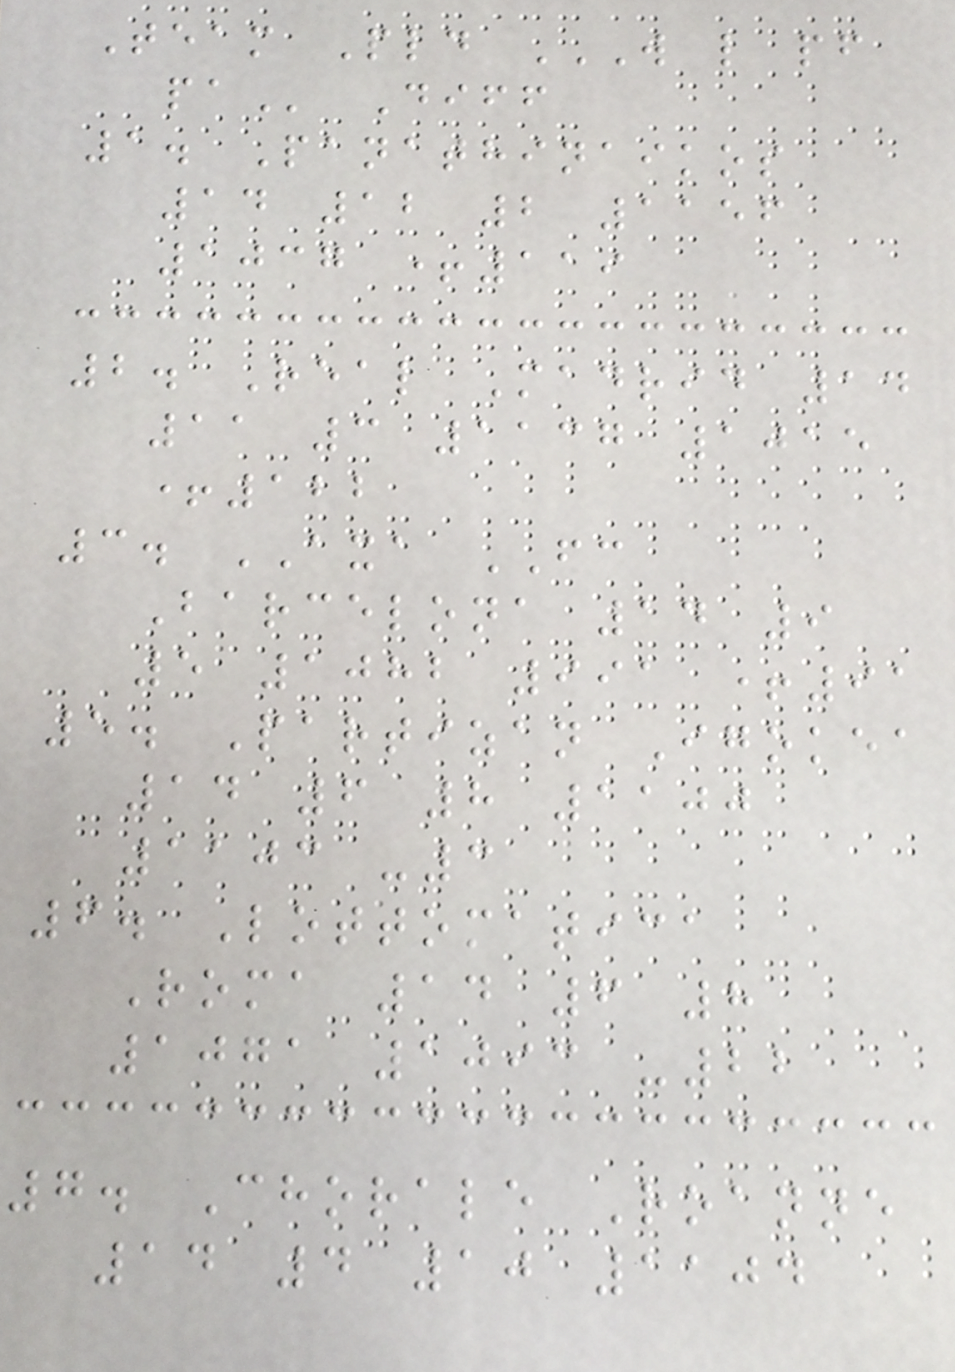Team Pld W L PF
PA Diff
1. Panathinaikos
14 12 2 1156
1037 +119
2. Real Madrid 14
11 3 1137 1015
+122
3. AXA FC
Barcelona 14 9
5 1082 991 +91
5. Partizan Igokea
14 6 8 1100
1103 -3
6. Lottomatica
Roma 14 6 8
1071 1093 -22
7. Chorale Roanne
14 4 10 1104
